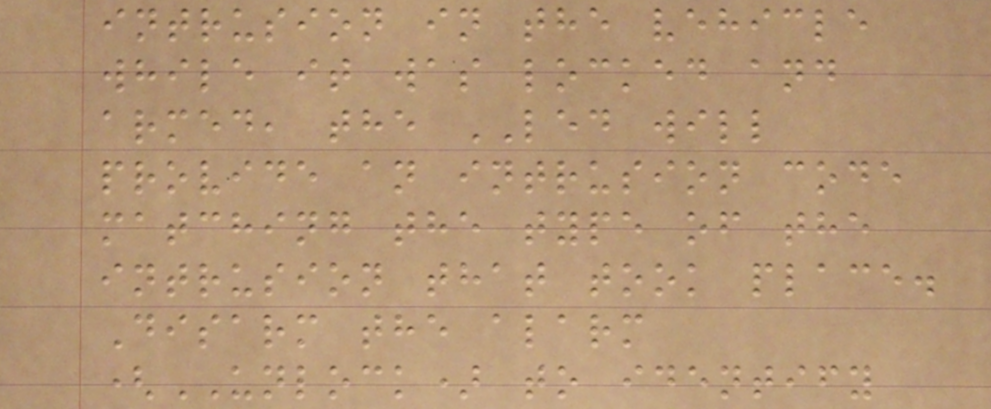intrusion in the vehicle
while it was locked and
armed, the LED will
provide an intrusion code
matching the type of the
intrusion that took place.
Disarm the alarm
(UNLOCK) to identify
